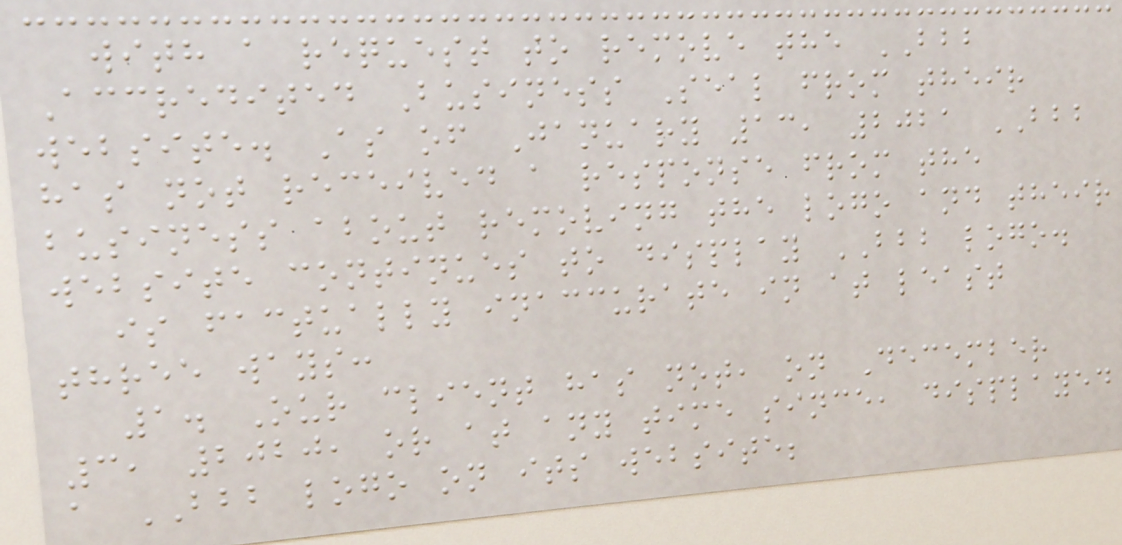with a request to remove the BBB
Accredited Business Seal from their
website. As of January 13, 2021 BBB
has not received a response from the
business about removing the logo and their
website continues to display BBB logo.
is factually inaccurate in at least
three ways:
1. Our client has not, on December
3, 2020, or at any time since, displayed
a BBB logo on its website;
